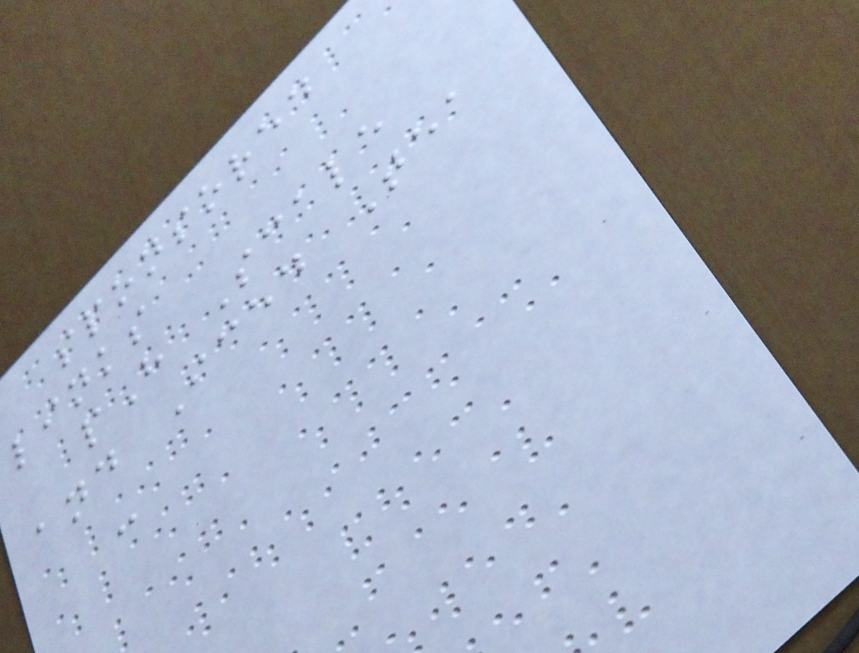sponsored
links
pH Scale
and Iced Tea
-
